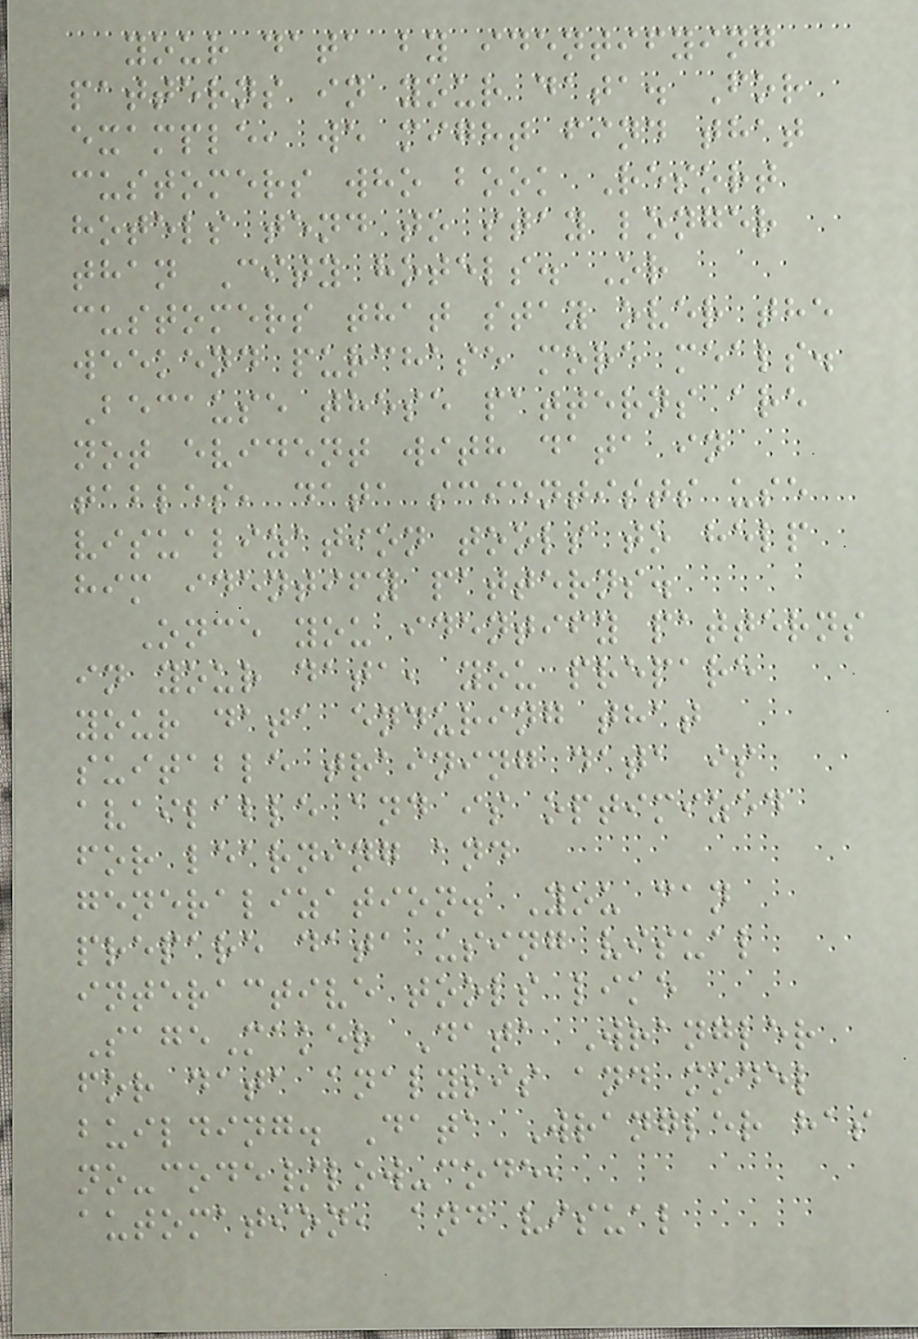your data by identifying
patterns in your data. For
example, we might find that
customers who book Resort
hotels tend to stay longer
than City hotels. Or
customers that stay over the
weekend purchase more meals.
Because these patterns are
not evident with data in
tables, data scientists use
visualization tools to help
him identify patterns.
Once you identify patterns
in your data, you prepare
your data enduring that
suitable training data is
available and is optimized
for learning and
generalization. You can
prepare data using visual
interactive tools like
SageMaker Data Wrangler
for data analysis and model
building. Data Wrangler has
no-code/low-code,
automation, and visual
